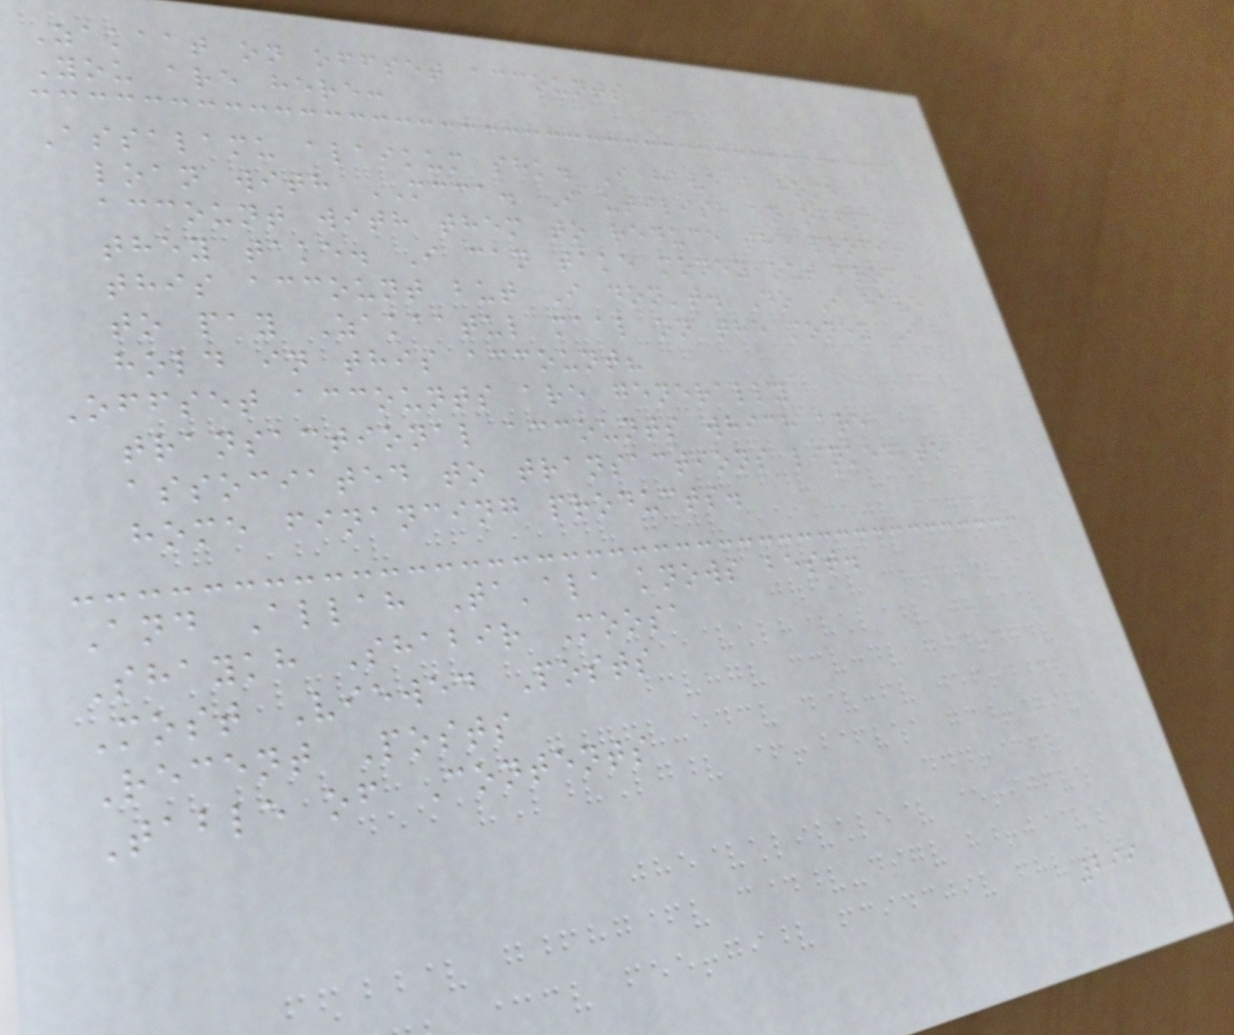Zakaat on offset accounts
You are here:
Assalamu alaikum shk. I have a home
loan with MCCA. I utilise an offset
account with them to reduce the profit
they take. I can take money out from
this account but I don't. Do I have
to pay Zakaatul maal on the money I
hold in this account?
Offset accounts are generally
transactional accounts which are
associated to transactions linked to
home financing products.
And Allah Ta'ala knows best.
Shaykh Shabir Moosa
Most Viewed Posts
Recent Posts
Table of Contents
299
